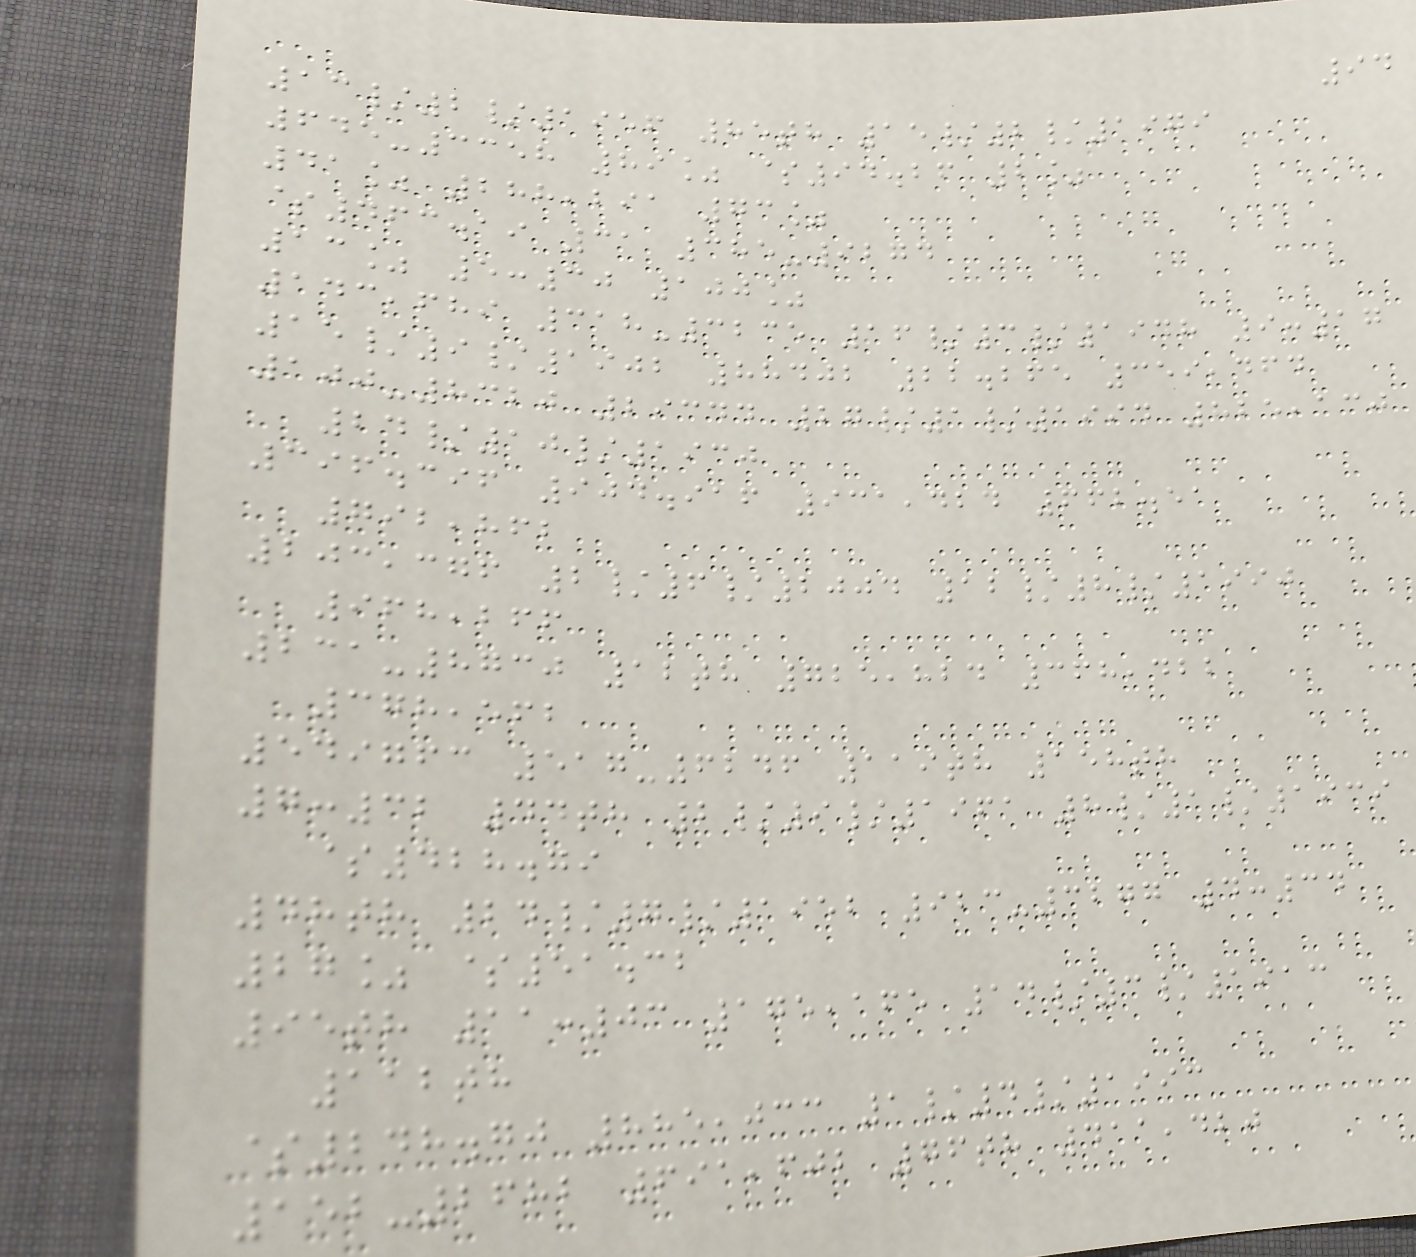94
13/2/1956 85th 15/2/1979
645-3358 89% $94.26 2%
41% 288,291 73%
$463.19 31 385-9274
13% 5:30 100%
143,689 318-3235 16/3/1948 9:17
15/9/1902 88402 22.265 359,464
100-8320 29344 27/1/1994 825,130
24/10/1930
396.396 904.916 931,424 662.51
792,862
203,376 2/6/2004 12/8/1990
968,266
231-8730 12th 725,824 368,422
378,562
549763 517-6246 119th 158th
7:32 44th 2/9/1961 8/1/1939
$428.79
48th 24/7/1952 923-3277 4:34
27% $51.32
95th 11:03 175,165 14/3/1913
112th
$248.70 885,033 1/4/1993
152-2682 691,602 76th 411,420
